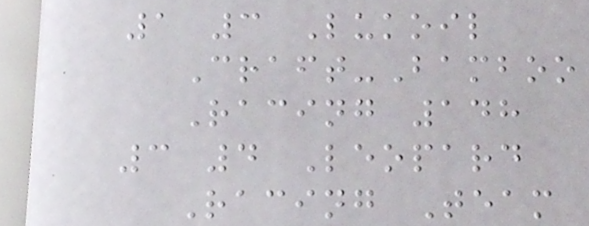1 3 Lukoil
Craft-Bamboo
Racing 148
3 4 Leopard
Racing Team
